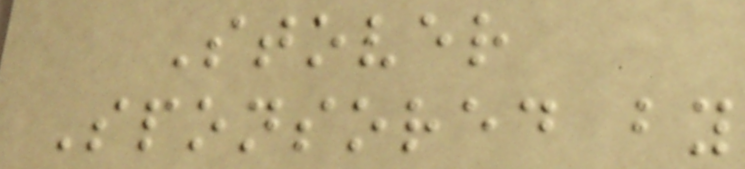Stover
Sponsored by
